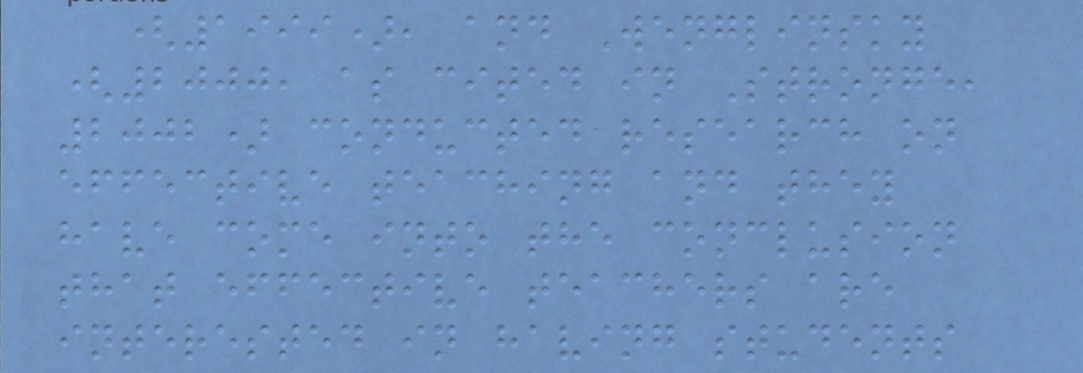(1999), and Wenglinsky
(2000, as cited in Stronge,
2002) conducted research on
effective teaching and they
have come into the conclusion
that effective teachers are
interested in having students
